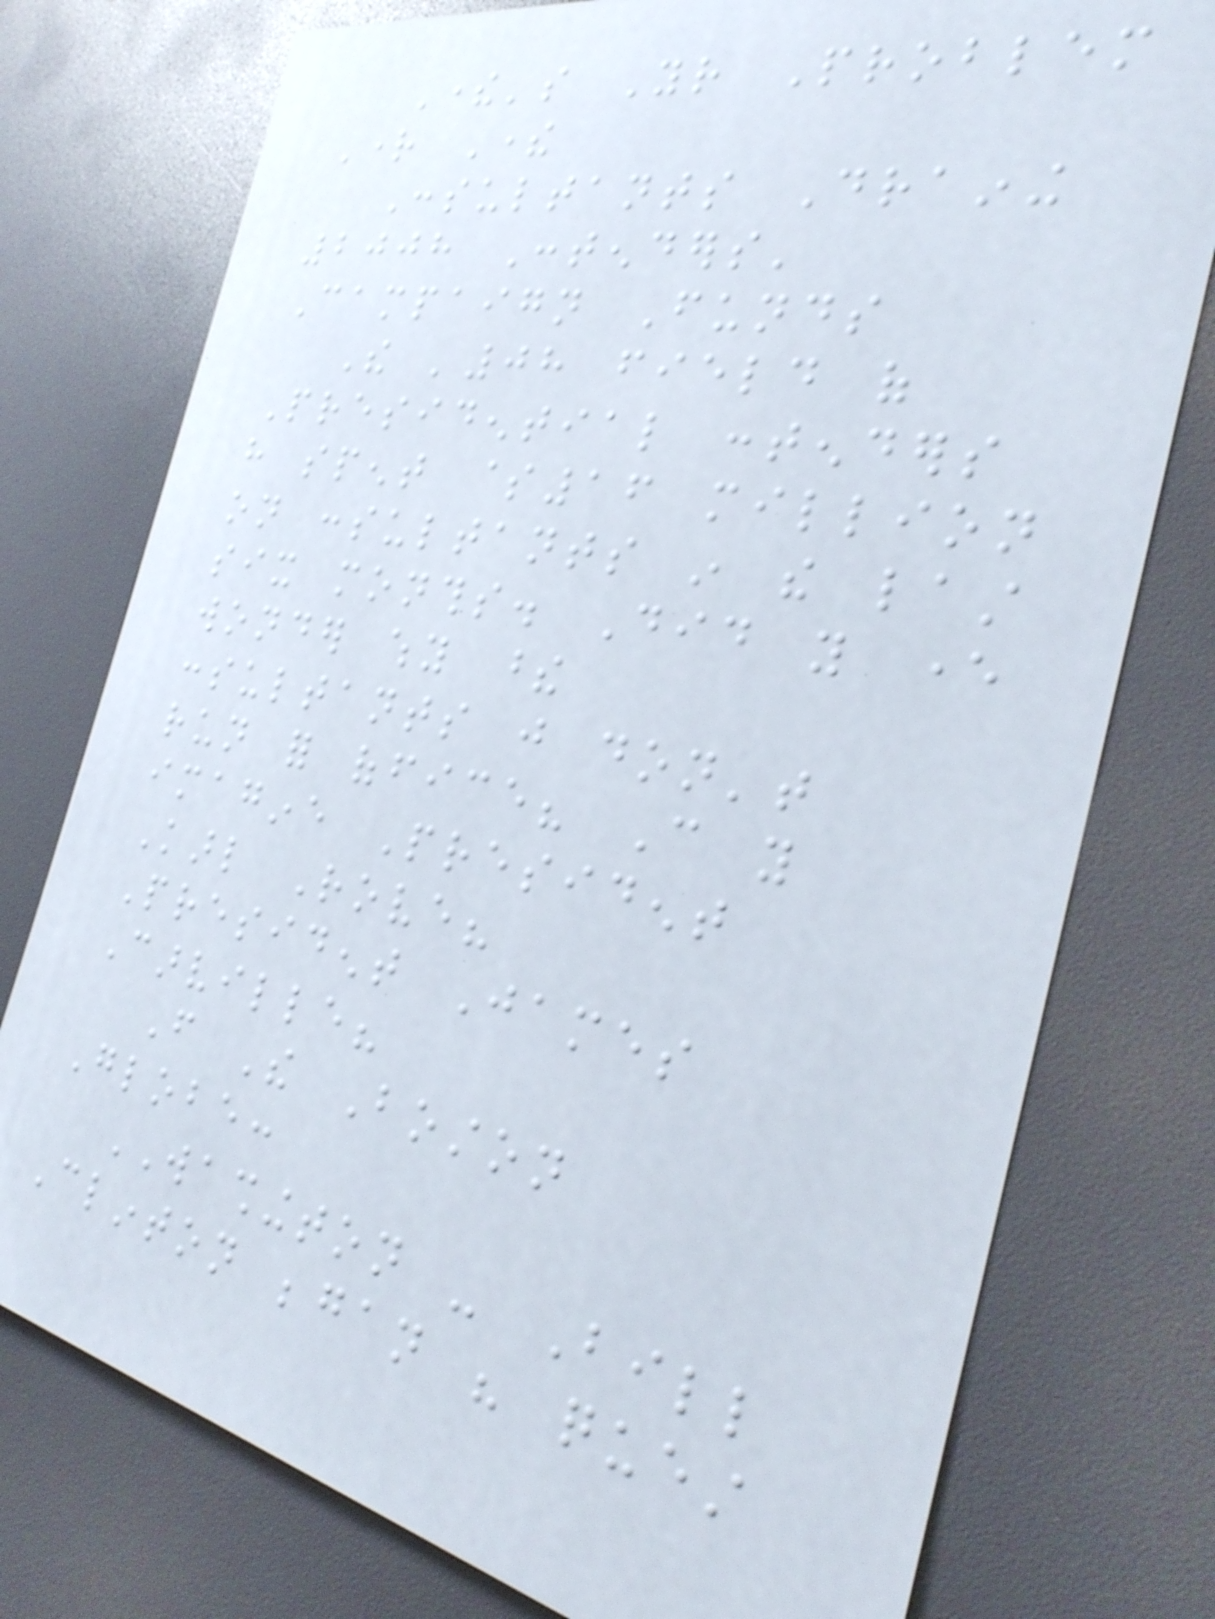There's Your Problem
Right There
Consultants Draining
2008 Contenders'
Campaign Funds
The '08 field of
Presidential contenders
have spent $16 million
on consultants in the last
six months. Did you ever
wonder why these
consultants just don't
run for office? Can you
imagine President
Karl Rove?
President James
Carville?
From The Boston
Globe:
WASHINGTON - Bill
Clinton began his quest
